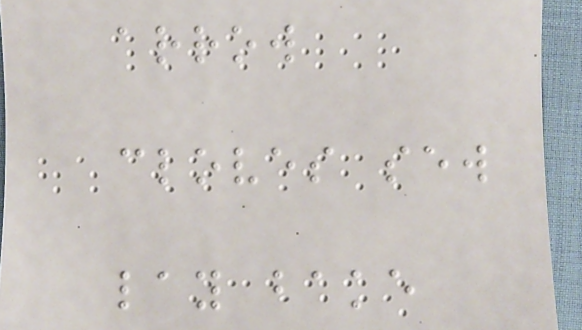arrow
cloves sew
lay bake
